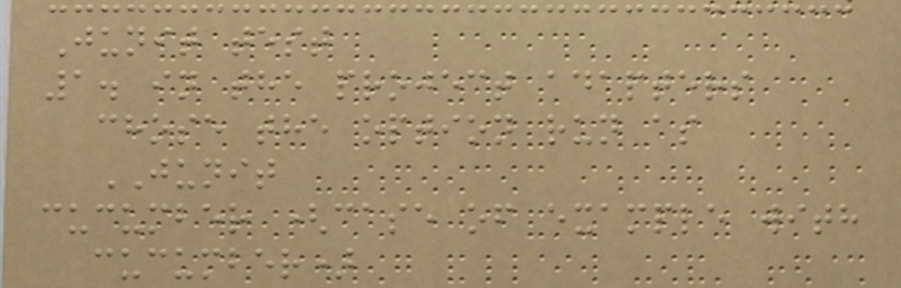Junit test
1. in the project adapters
chose the option run as
JUNIT
cucumber (case of example with
cucumber)
